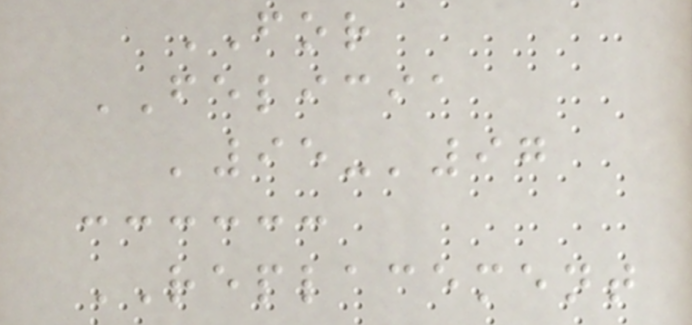FOR
FELICIA
'95-'97
REPLACEMENT
